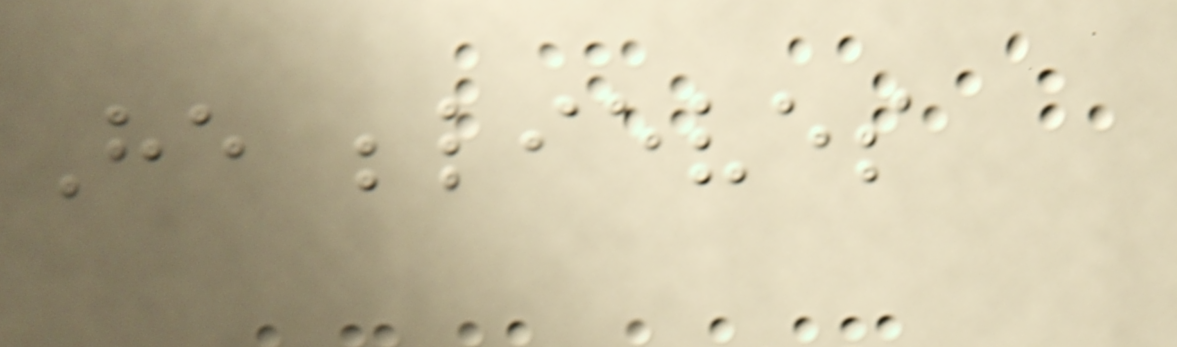He believes
